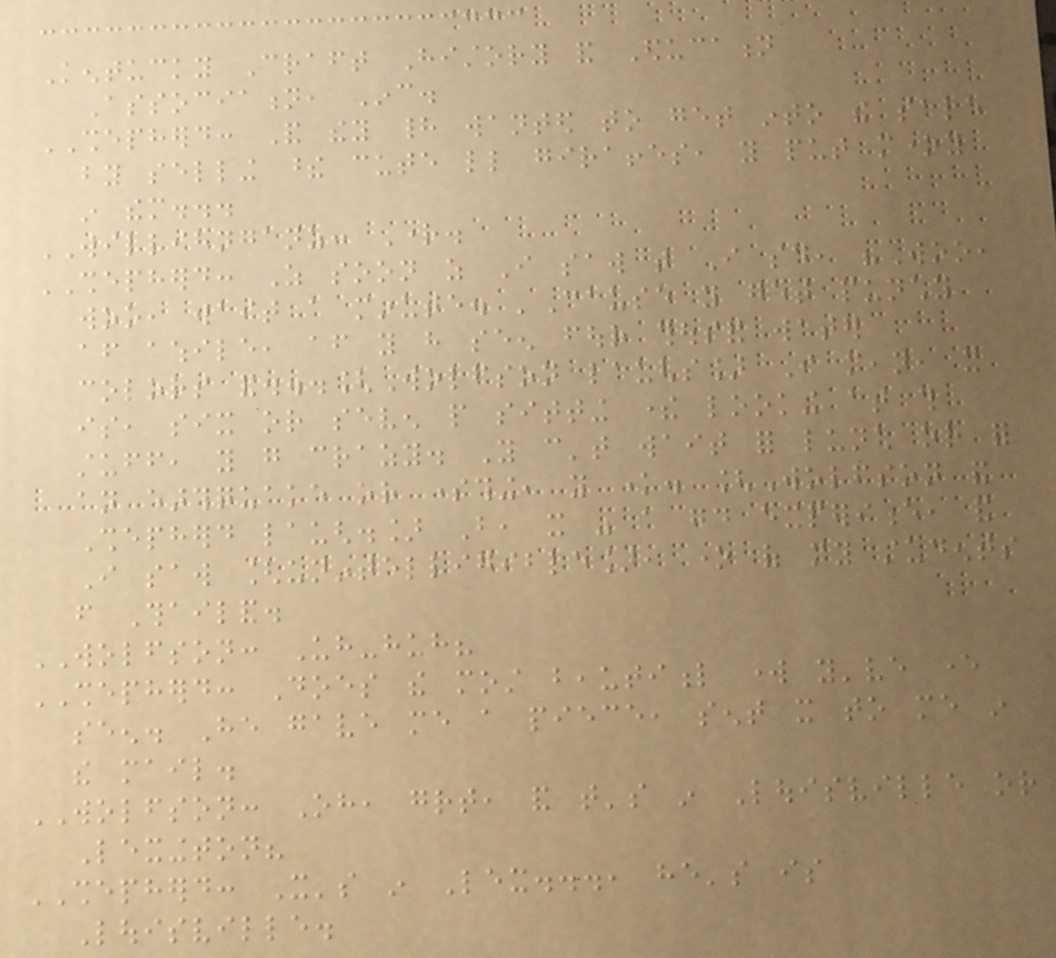Kentucky Craft History and Education
Association, Inc.
SHEPHERD: And they had wanted to get into the sale
by selling these cute little giraffes, you put money
in them...
WILLIHNGANZ: Right.
SHEPHERD: As soon as I saw that I said, "Woo,
woo, wait a minute. 'Cause you get punchy
after awhile, after you have seen four thousand water
colors and...[Wolfson laughs] I mean, it
is, six or seven people sitting there looking at this
stuff, you go crazy. You can't wait for lunch or for
an earthquake or something, you know. [Wolfson and
Shepherd laugh.] But, it was a good experience, and
I saw [unintelligible], one of my students
from Thailand.
WOLFSON: Uh-huh?
SHEPHERD: Does the most beautiful work you've ever
seen. He gave me a piece, sent it to me in
the mail.
WOLFSON: Oh, great, and that's in Louisville or
Lexington?
SHEPHERD: It's in Lex..., he's is
Louisville.
